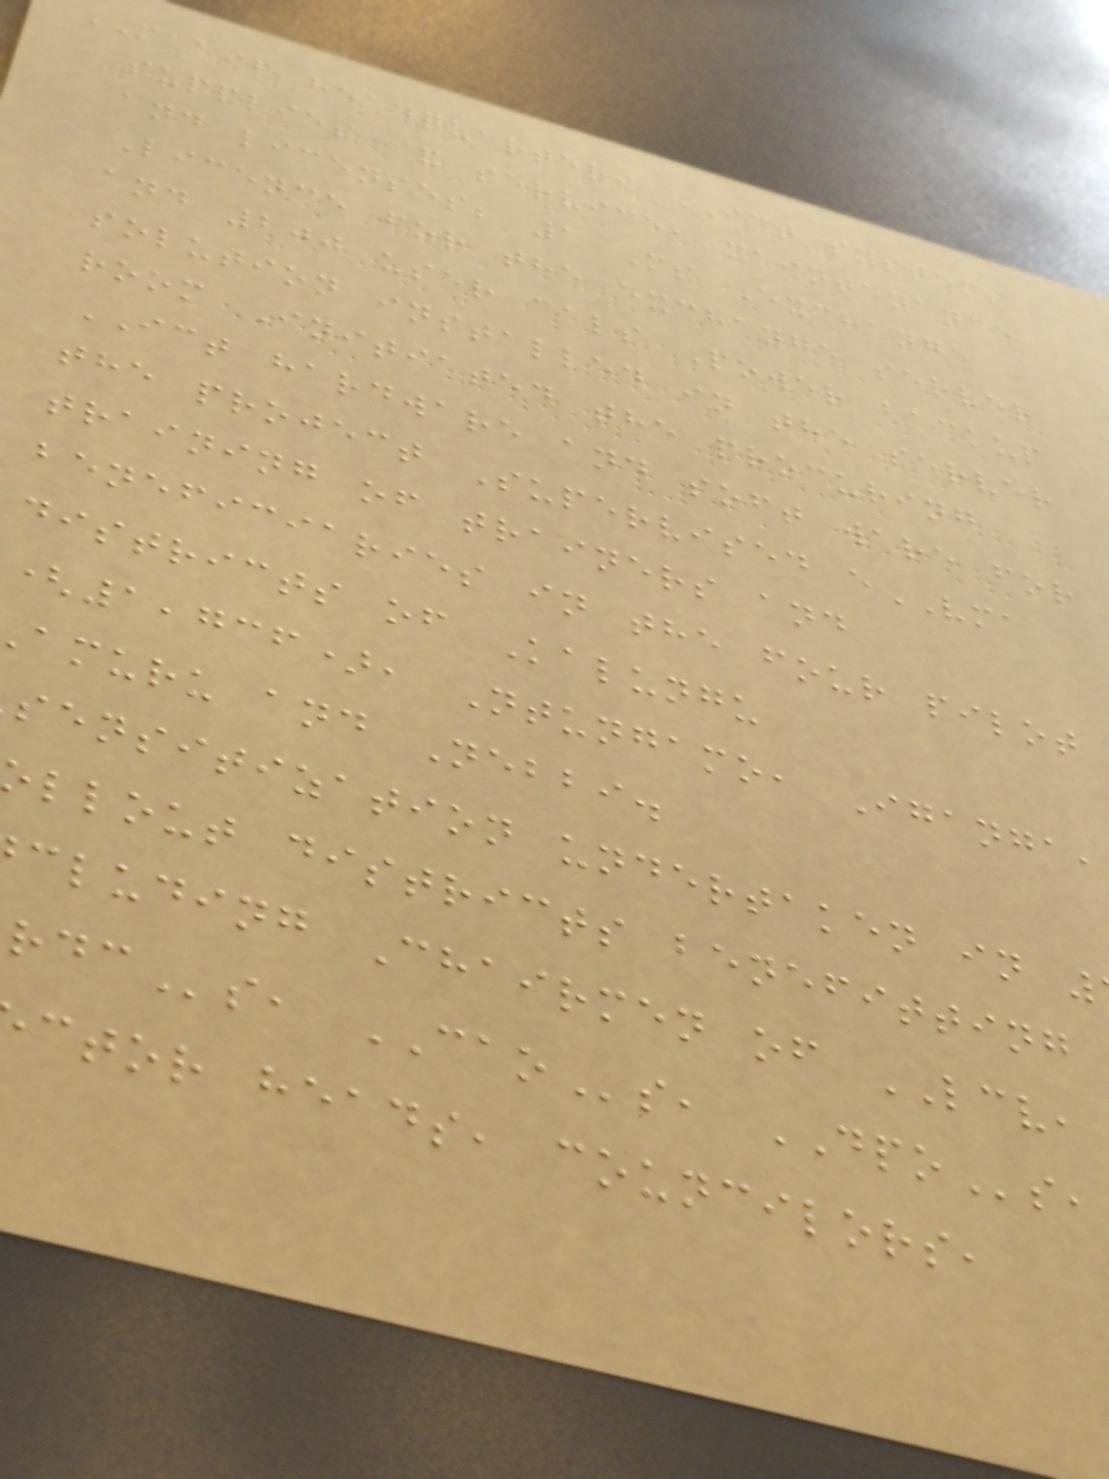MAAIF headquarters ICT systems
supplies & service, maintenance
and licenses; 1 Ms Exchange
Licence for the exchange server
and 200 user cals Power backup
solution installed in the server
room Initiated the procuring
ICT hardware and soft ware for
the project Supervised eVMA
training of trainers and
beneficiaries in the four pilot
districts of Kalungu
(1,736), Ntungamo, Iganga,
amuru and Nebbi.
sensitization undertaken in
llout districts benefitting
cluding Chairmen of LCV,
s, CAOs, DPOs,
ctor heads, councilors,
